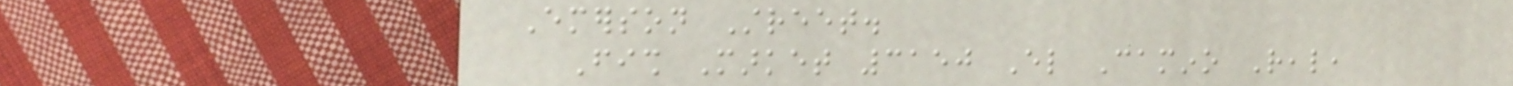Emerson Street.
Fish Market 3150 El Camino Real,
